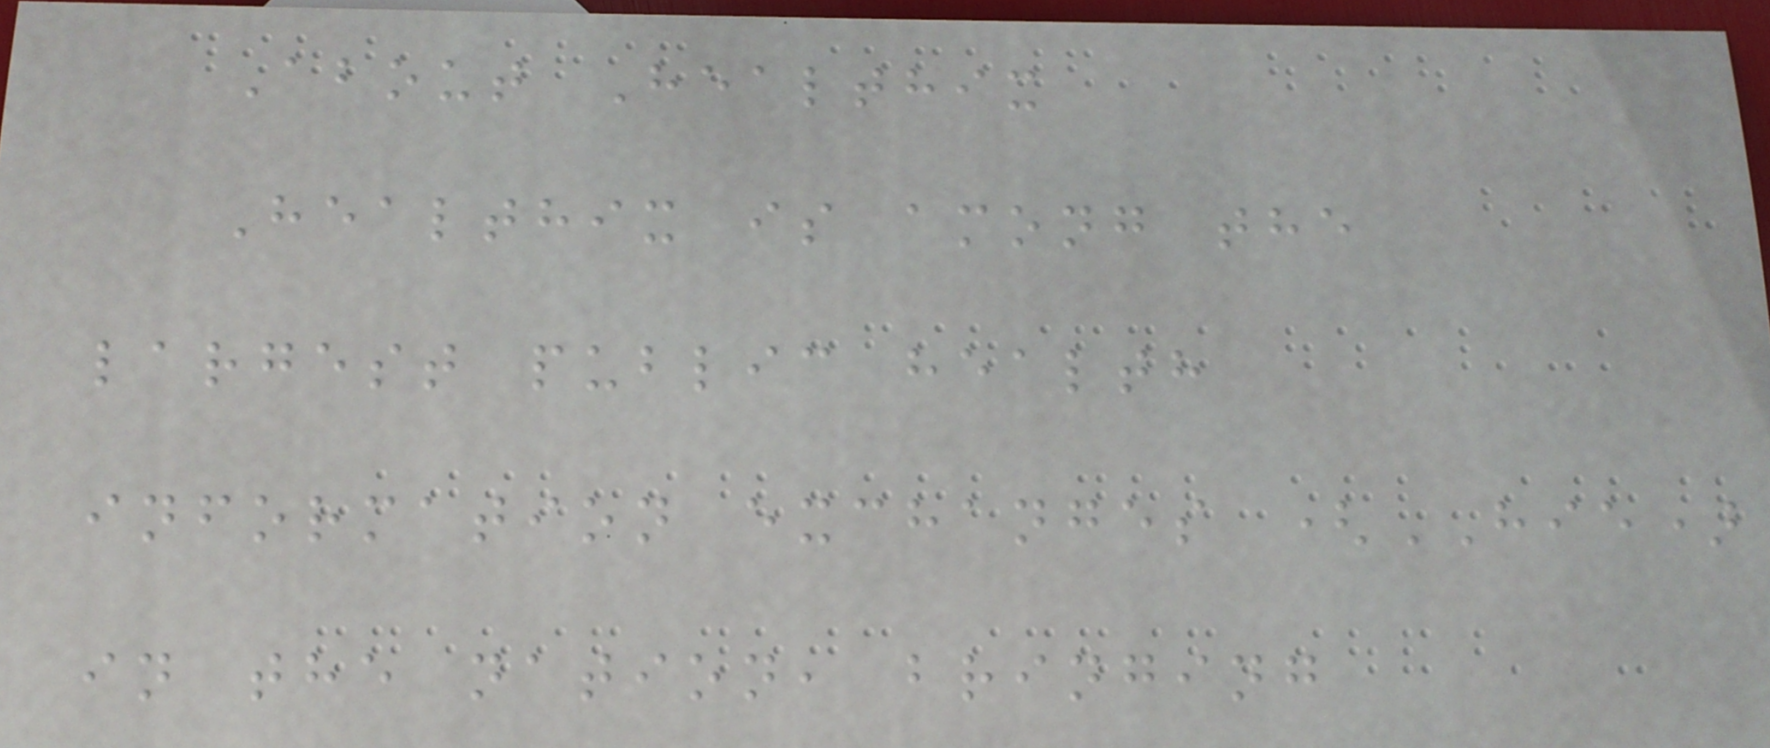About Healthix
Healthix is among the
largest public health
information exchanges (HIE)
in the nation, bringing
